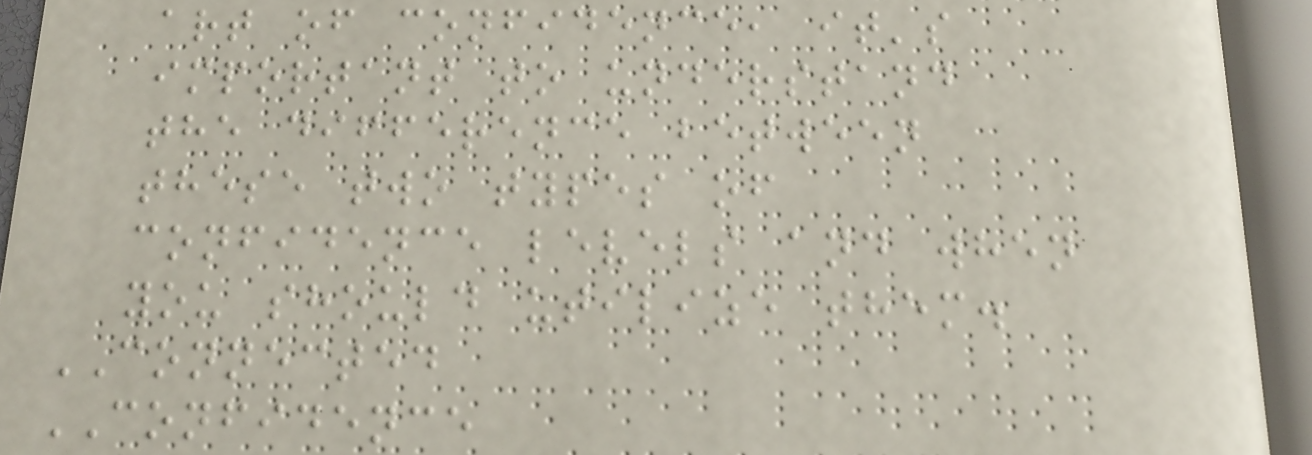art of confidence, it's
important to understand
the difference between
these two types of
confidence levels and when
you should utilize them.
CONNECTED
CONFIDENCE
